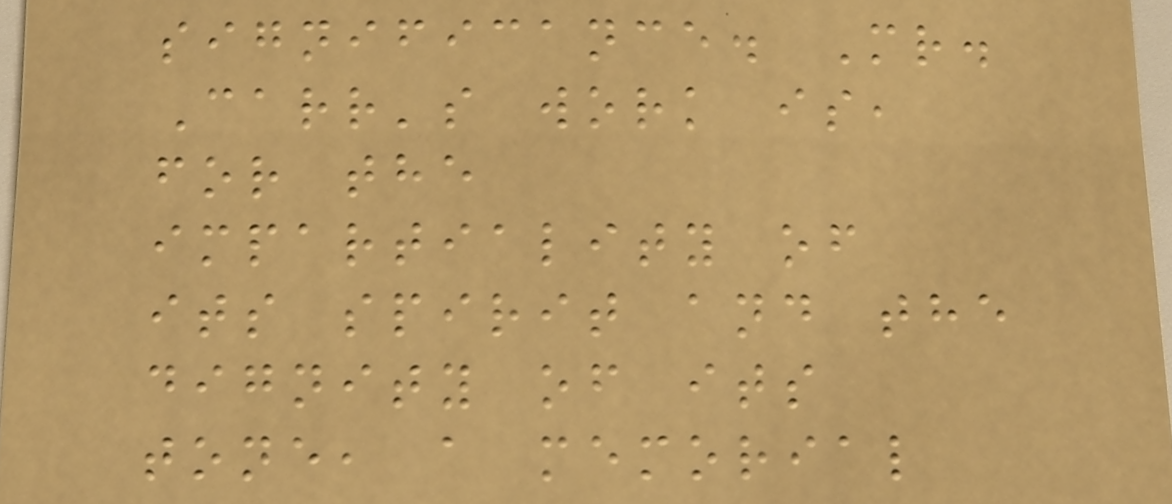significance. Mr.
Carr's work is,
for the
impartiality of
its spirit and the
dignity of its
tone, a memorial
